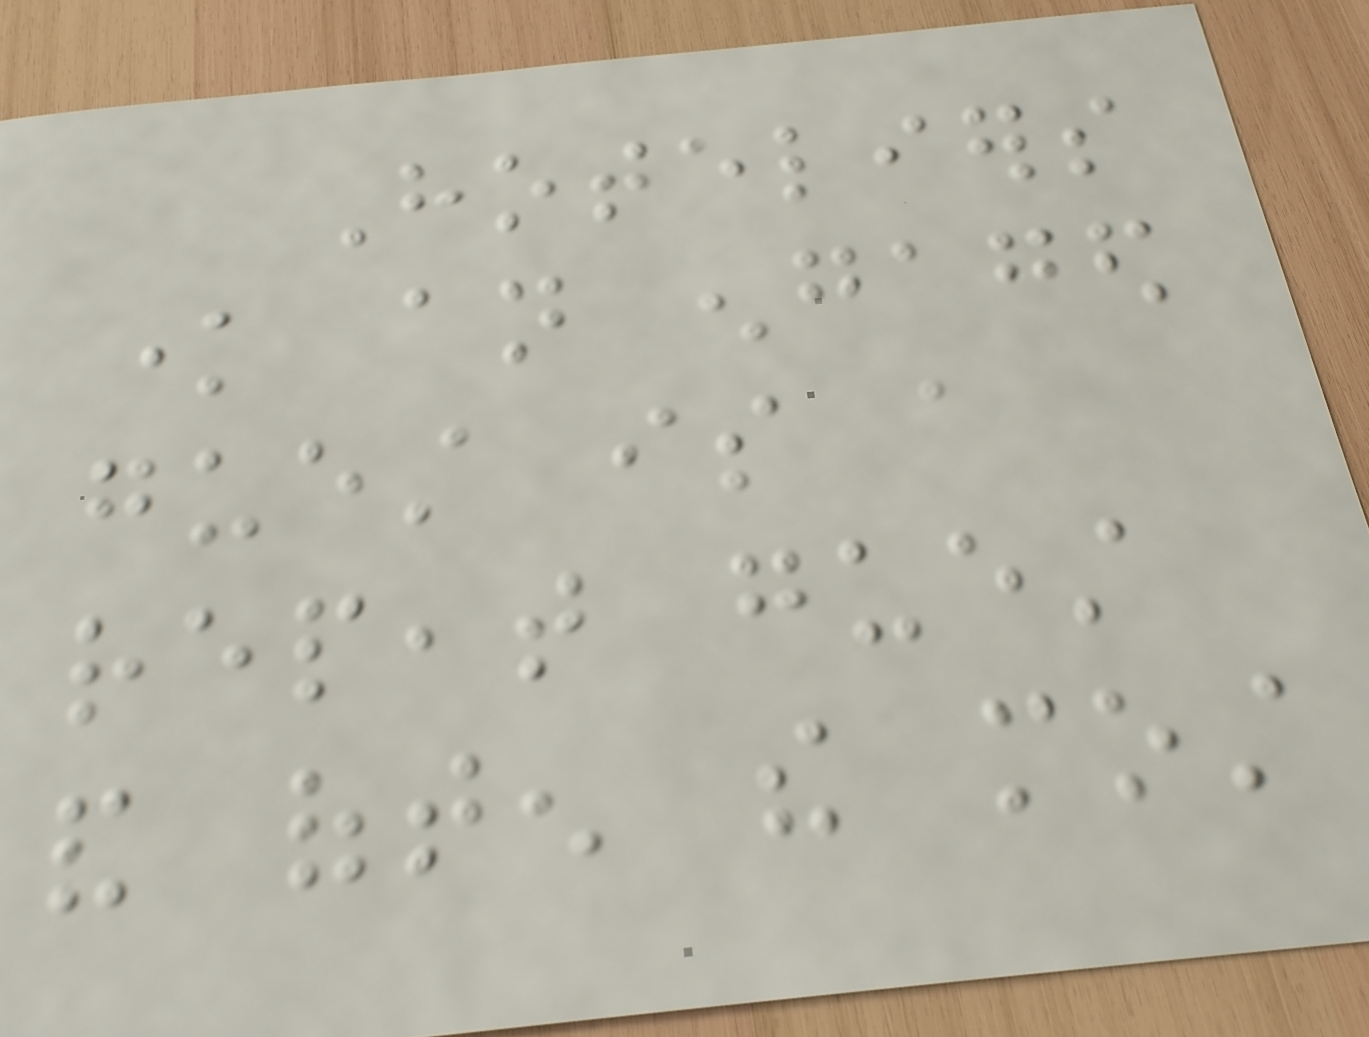Hoteliers
know an engaged
guest is a
repeat guest
and often the most
